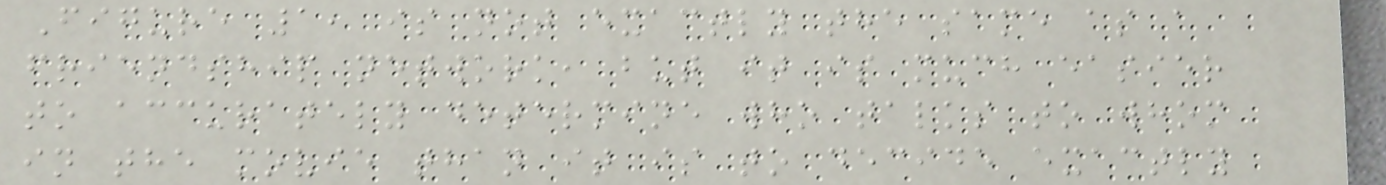Figure 1, is not exactly the same as a
friendship network, but it is much easier
to accurately determine who talks to whom
in the movie than it is to decide exactly
